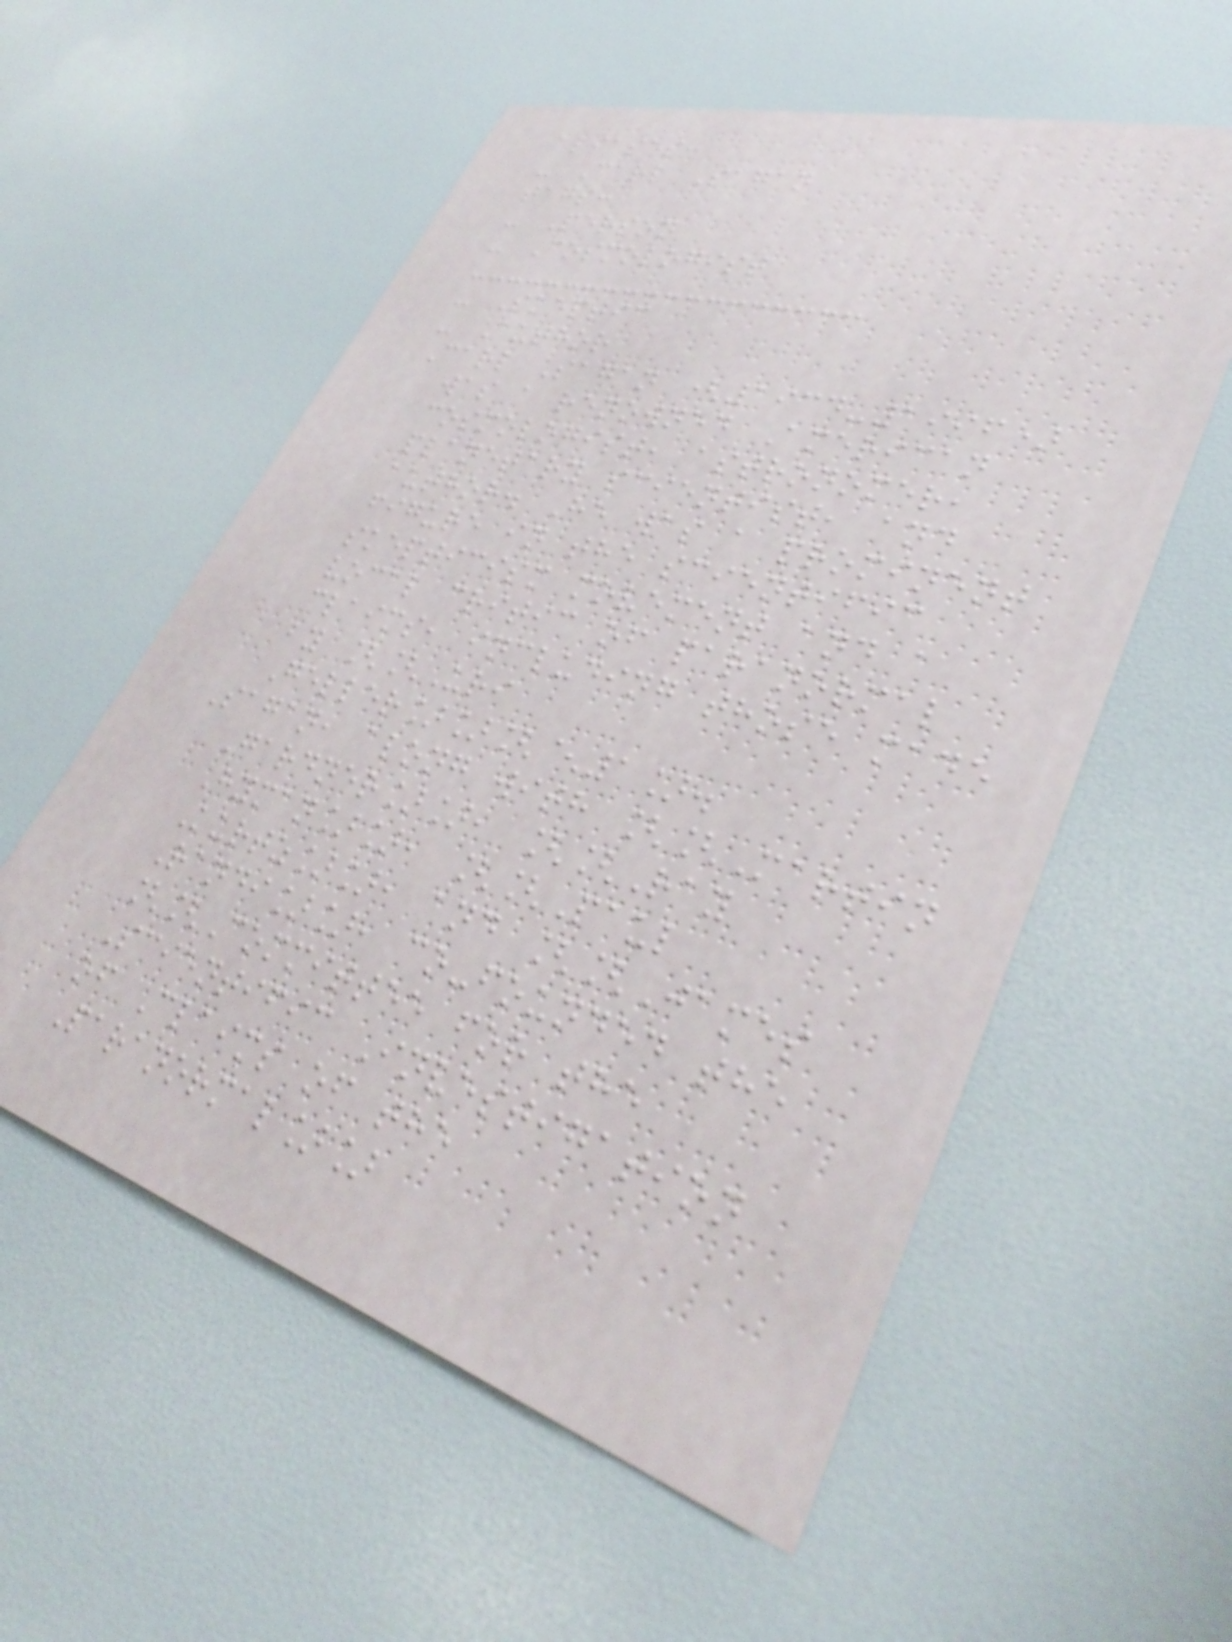aliases:
- Carl Sagan
tags:
- Person
- Cosmologist
- Skeptic
- Author
Carl Sagan (1934-1996)
was a renowned American
cosmologist, astronomer,
planetary scientist, and
author. He was a prominent
figure in the scientific
skepticism movement and a
vocal critic of paranormal
claims, including those made
by [[Uri
Geller]][^1].
Sagan, along with [[Martin
Gardner]], [[Ray
Hyman]], [[Paul
Kurtz]], and [[James
Randi]], co-founded the
[[Committee for the
Scientific Investigation
of Claims of the
Paranormal]]
